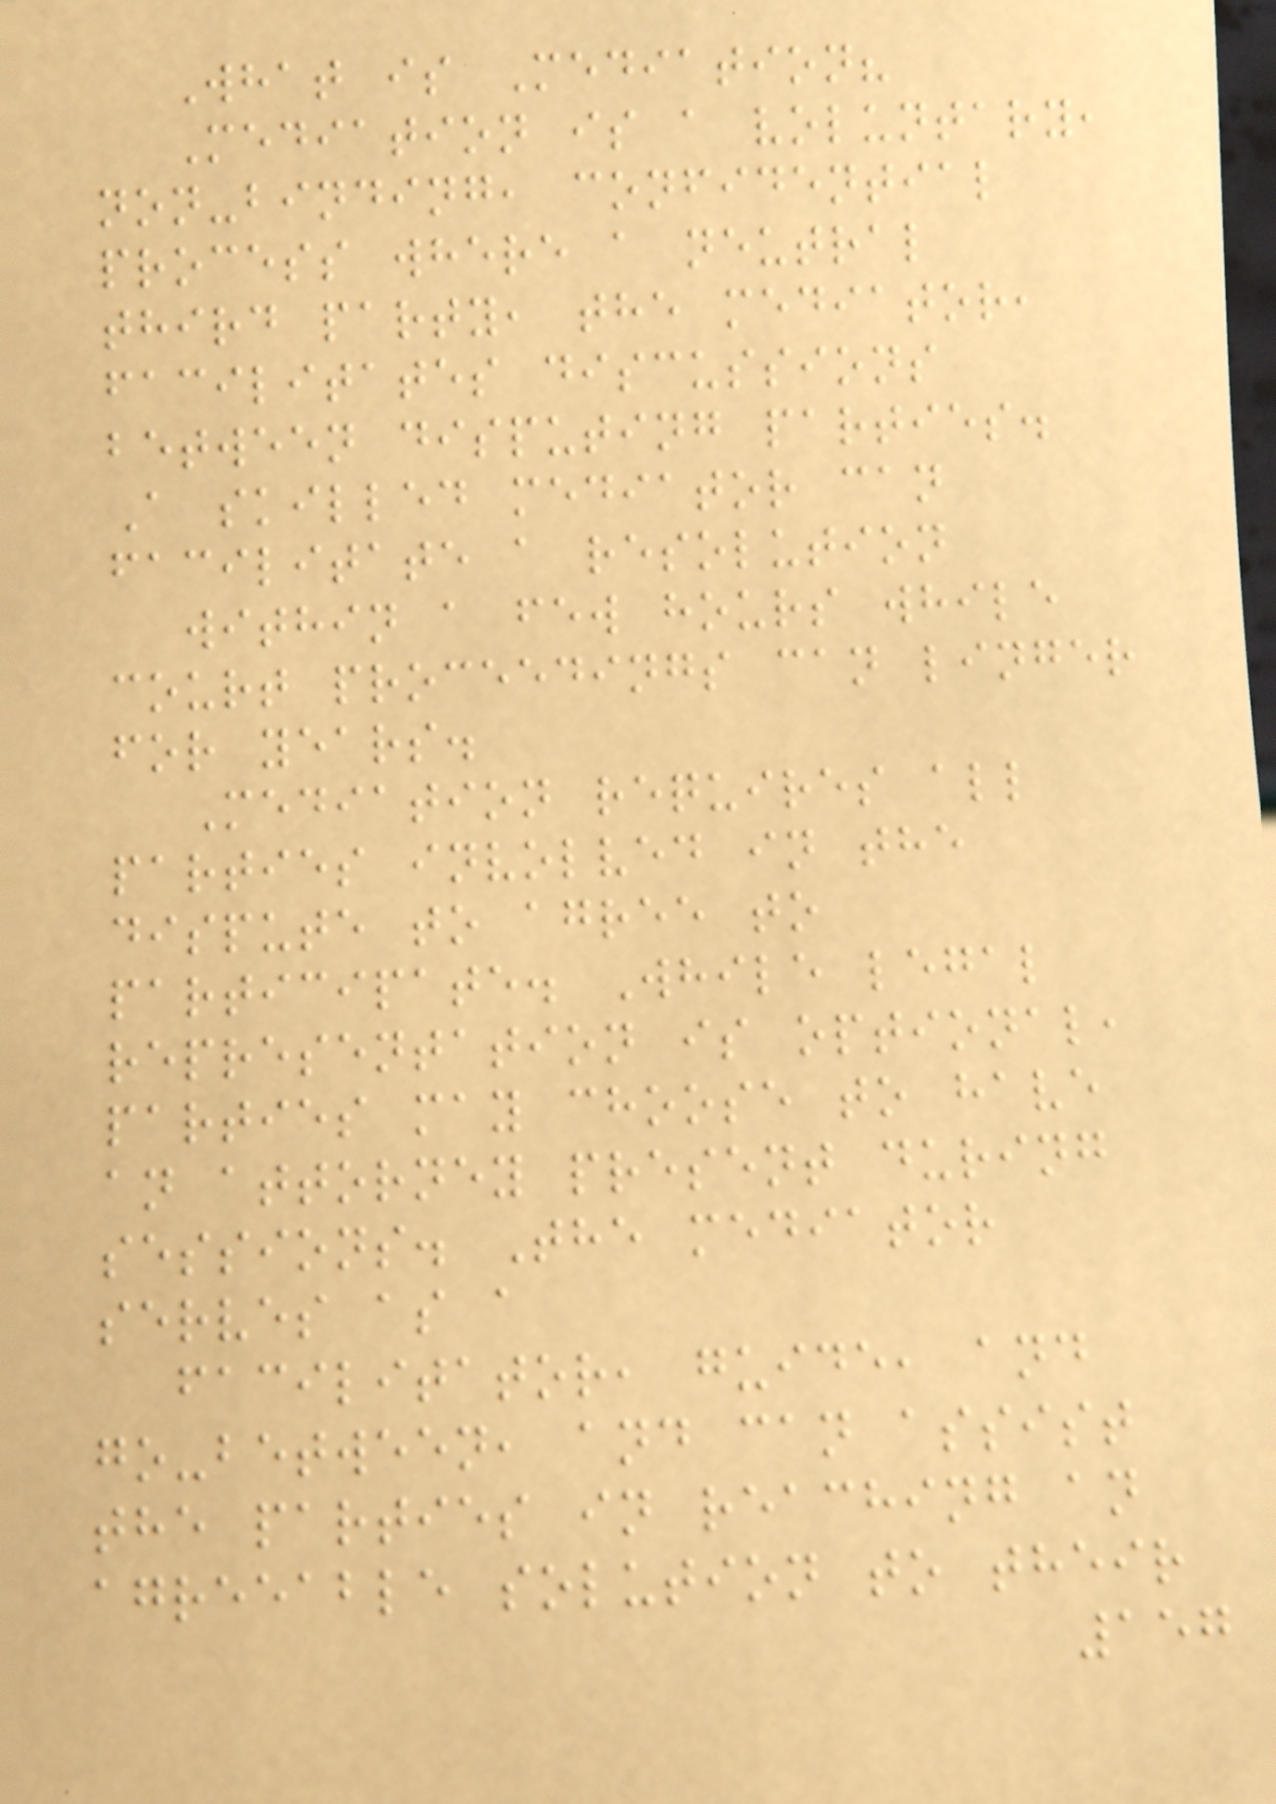What is Mediation?
Mediation is a voluntary,
non-binding, confidential
process where a neutral
third party, the mediator,
facilitates discussions
between disputing parties.
A skilled mediator can
facilitate a resolution
within a few hours while
court proceedings can linger
for years.
Mediation requires all
parties involved in the
dispute to agree to
participate. While legal
representation is optional,
parties may choose to have
an attorney present during
sessions. The mediator
serves as a
facilitator, guide, and
go-between, and can assist
the parties in reaching an
agreeable solution to their
157
